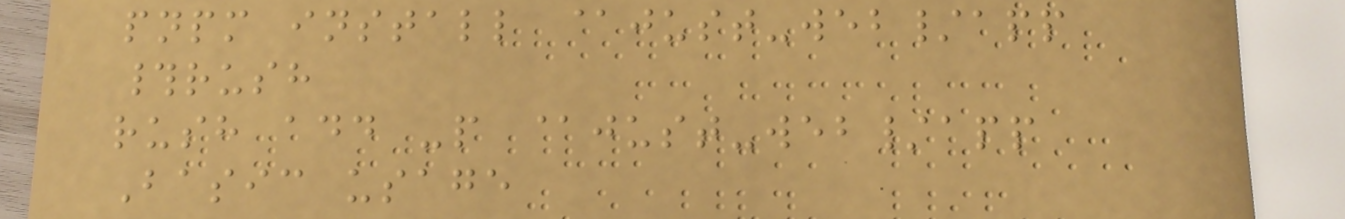pnpm install @just-web/app
#rush
rush add -p @just-web/app
Basic usage
